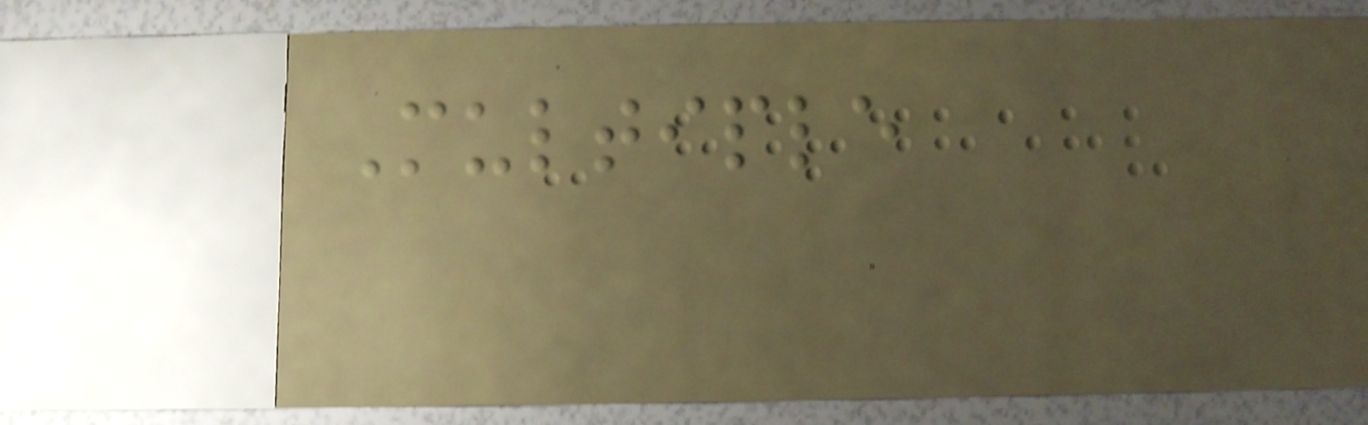Multiple
